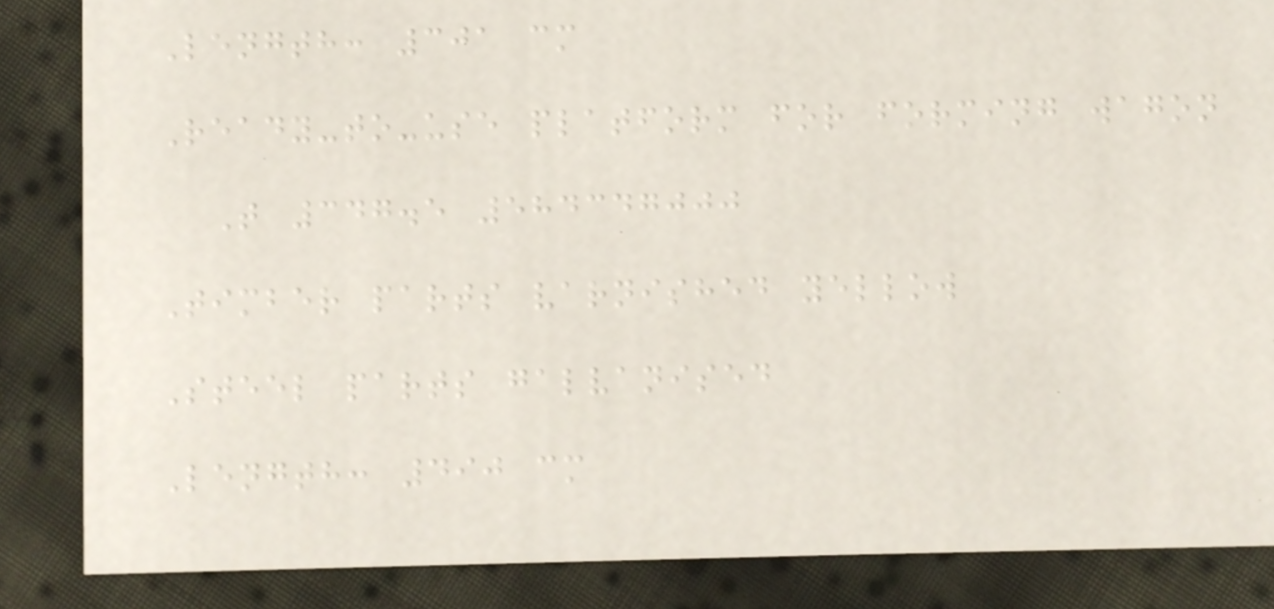Length: 301 cm
Ready-to-use platform for forming wagon
T 347.5 584347000
Timber parts varnished yellow
Steel parts galvanised
Length: 490 cm
